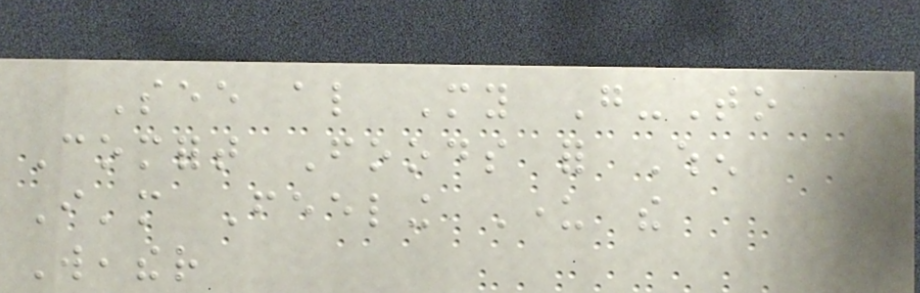See also My Go-To
Comfort Foods for When
I'm Feeling Under the
Weather
